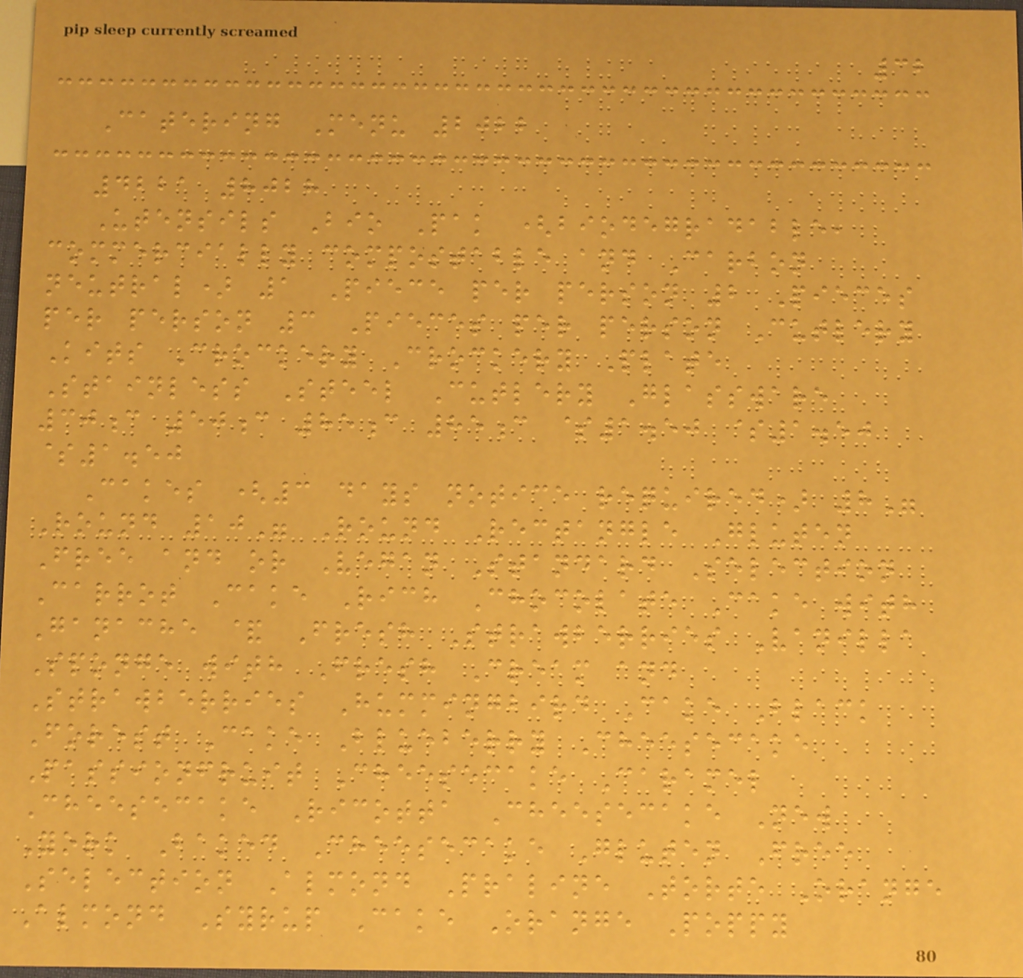32
Catering Menu 2022
4221 8028
Utensils Bio Pak (biodegradable,
commercially compostable and Carbon
neutral) 1 Piece per person 2 Pieces
per person 3 Pieces per person Cutlery
Kits Crockery Crockery Plate
Stainless Steel Cutlery Glassware
30c 50c 85c 85c $1.50 $1.50
$1.50
Cakes (3 days notice required) 8"
Round 10" Round Rectangle Gluten
Free and or Vegan Standard Selection
Carrot Cake Rich Chocolate Cake with
Ganache & Fresh Strawberries Vanilla
Sponge with Fresh Cream and
Strawberries Hummingbird Cake Black
Forest Cake Blueberry Cheesecake
Passionfruit Cheesecake Caramel
Cheesecake Ricotta Cheesecake New
York Baked Cheesecake Gluten Free
Selection Almond Praline Torte Orange
Almond Syrup Cake Orange Poppy
